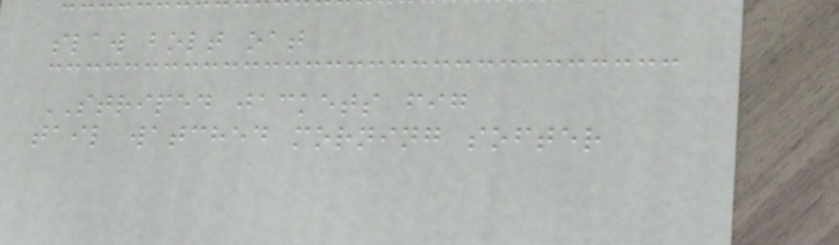slaw bolt oat
STRIPED jackets fig
tail watched morning softer
